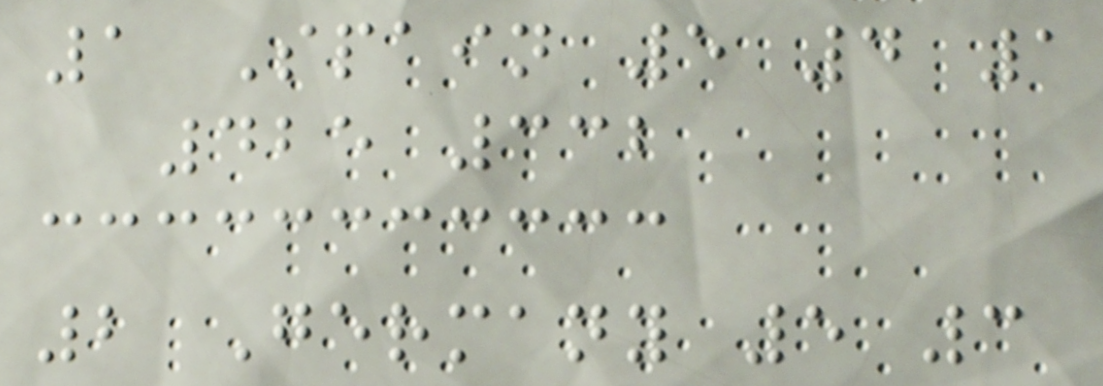1 Spain 5 4 1
425 332
2 Germany 5 3
